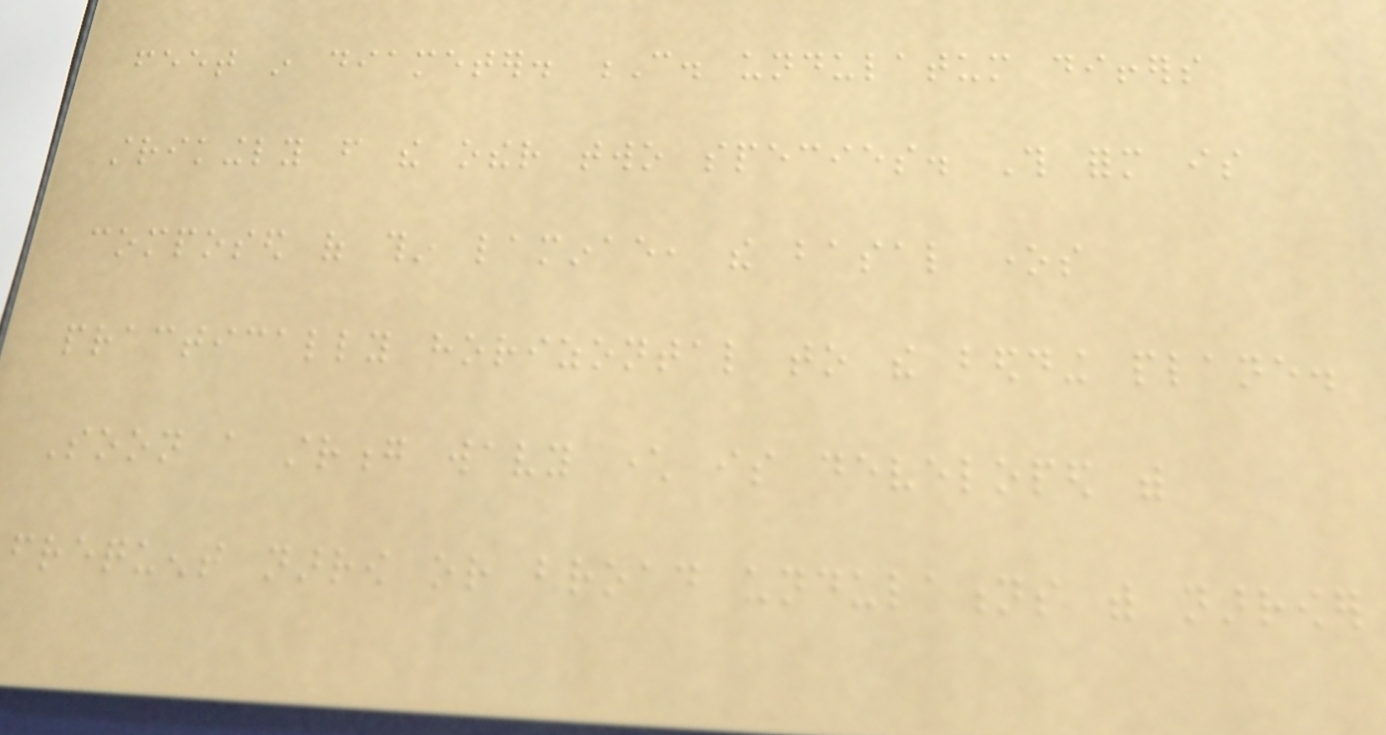feet in diameter. C. undulatum differs
strikingly from the other two species. This form is
composed of thin laminae, the basal ones
practically horizontal to the bedding plane.
Soon a strong wavy character is developed with
frequent narrow or broad undulations with narrower
